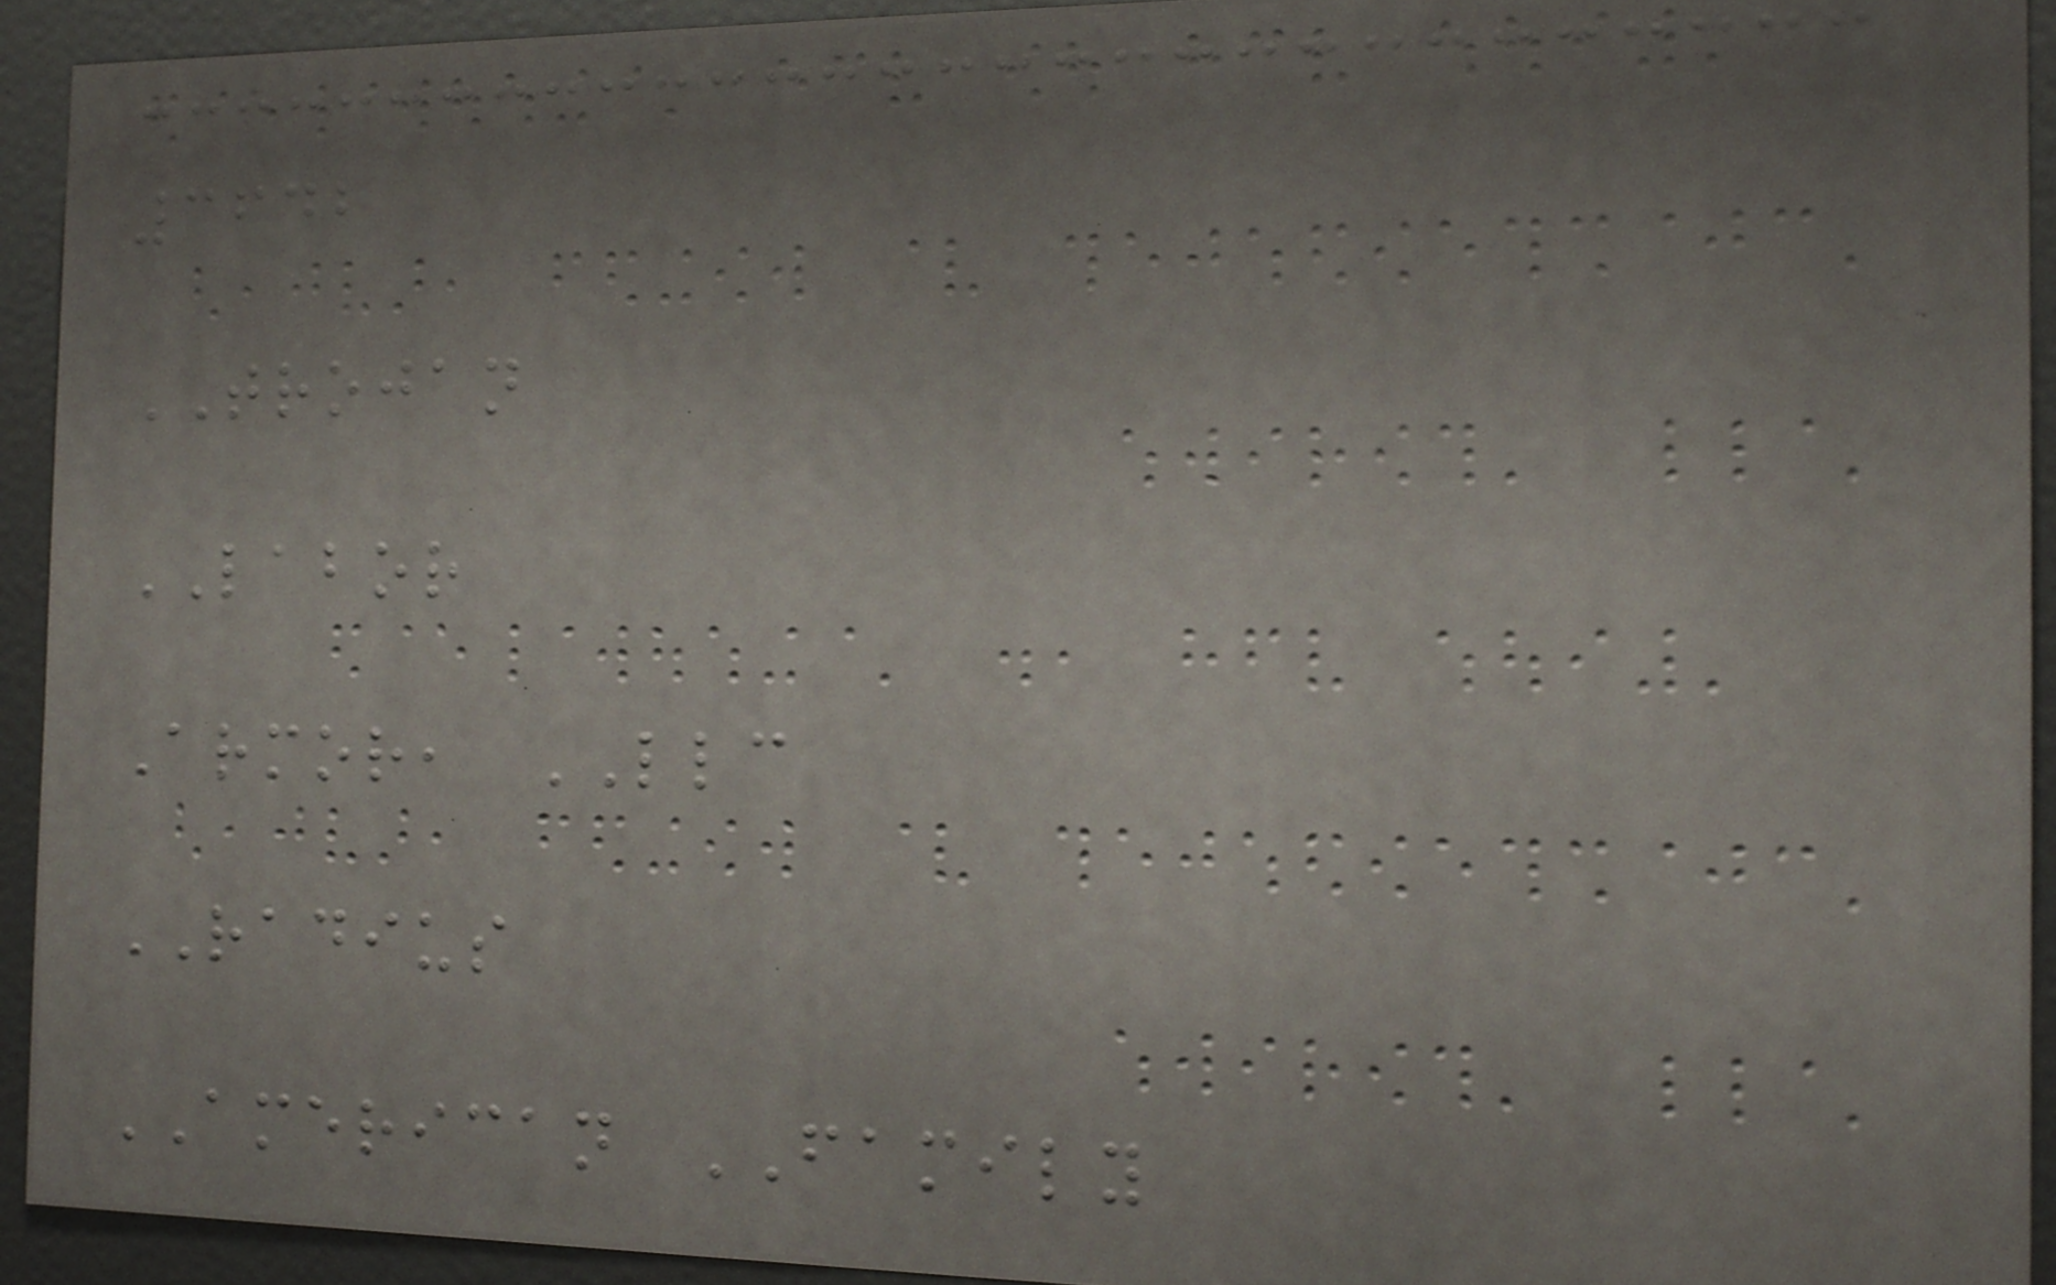3642
TROJAN
LABOR
Armor, LLC
RADIUS
AMERICAN FAMILY
